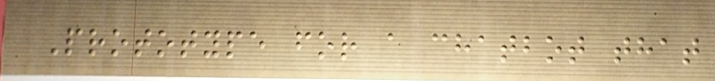Prototype for a chatbot that
